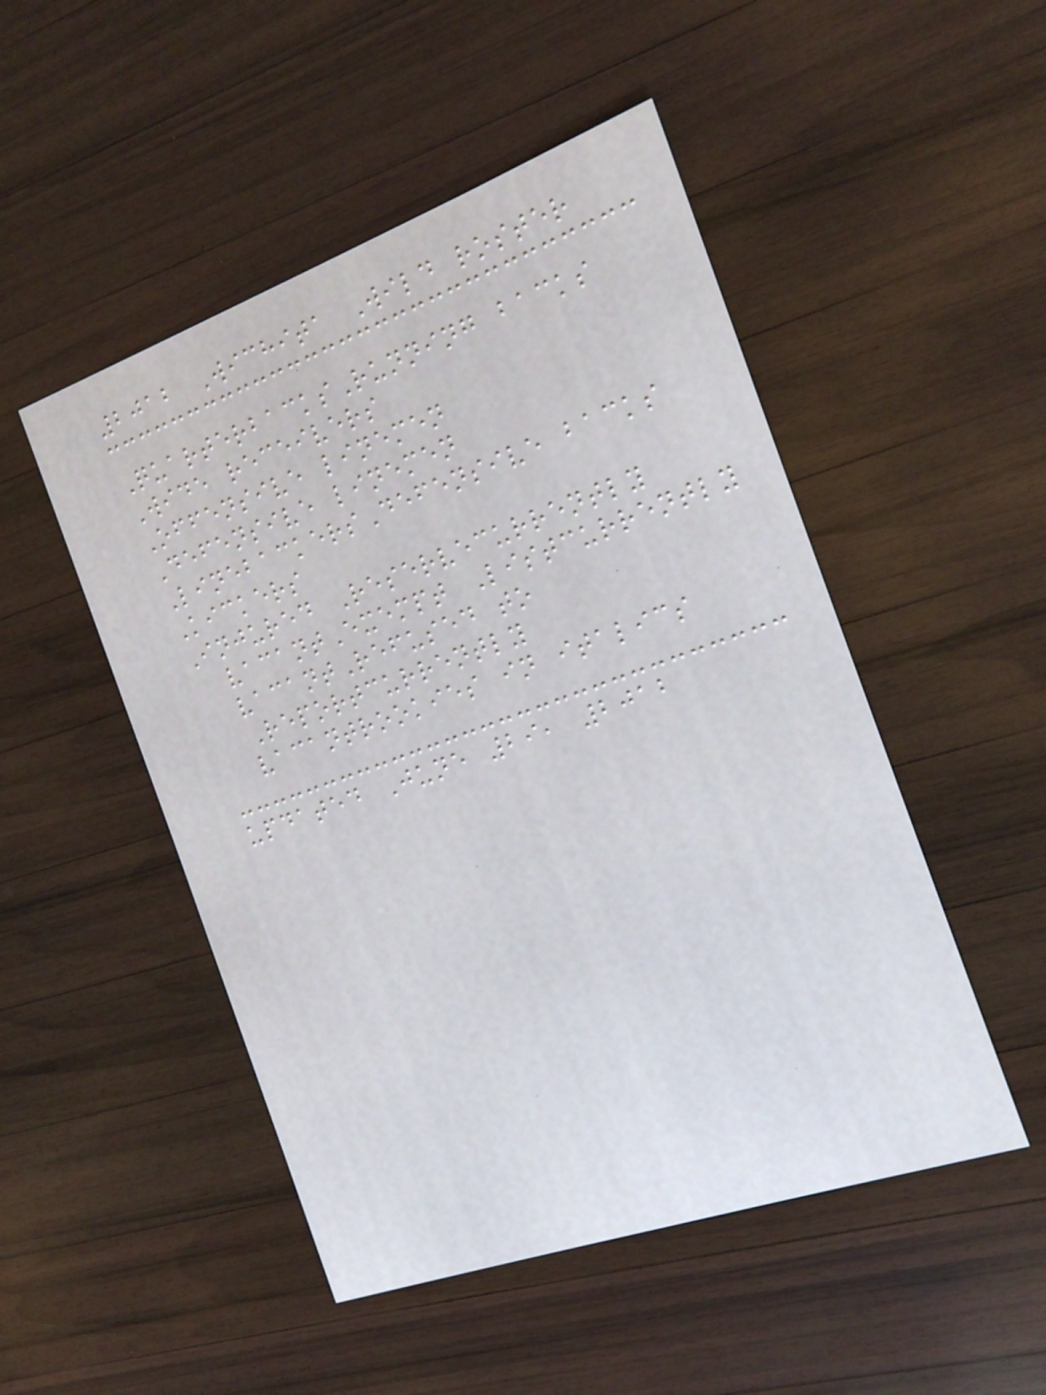2012 Wichita Wild roster
QuarterbacksRunning backs
Wide receivers
Offensive linemen
Defensive linemen
LinebackersDefensive backs
Kickers
Injured Reservecurrently
vacantExempt Listcurrently
vacantRefused to
Reportcurrently
vacantrookies in italics
updated June 29, 2012
